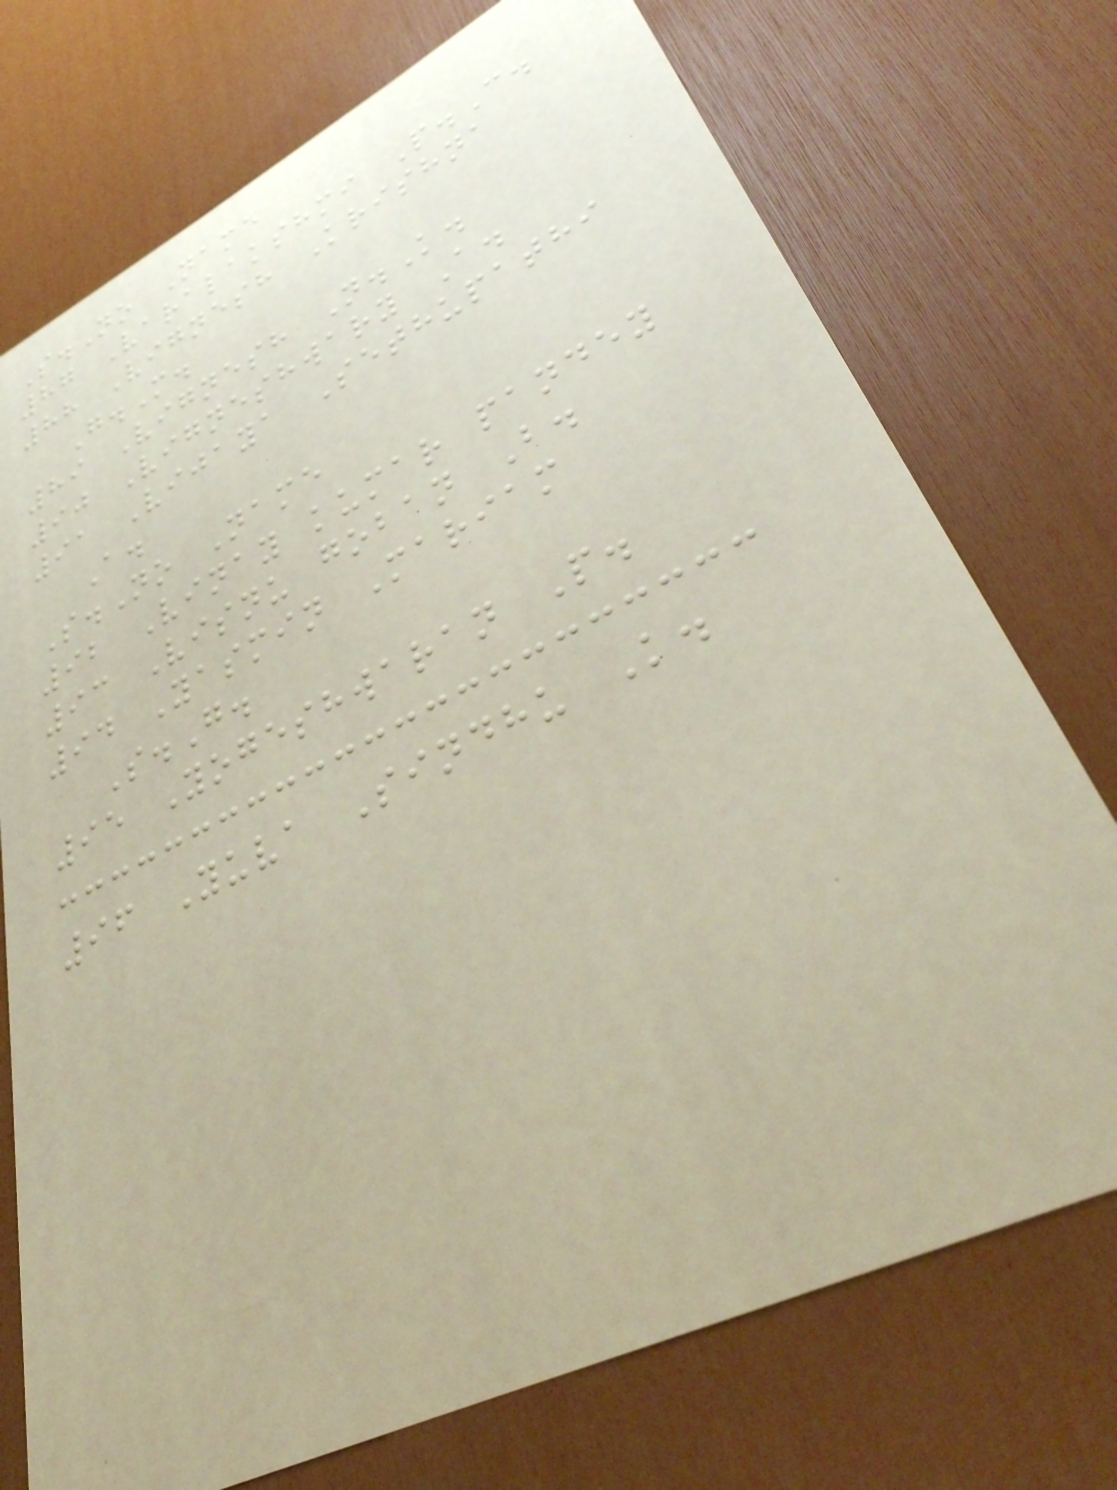S.No Name
87 Varalakshmi P.C.
88 Vignesh Krishna
G.M.
89 Vignesh N.K.
90 Vigneshwary A.
91 Vijaya Sethupathi
A.
S.No Name
92 Vinay kumar pandey
93 Visnu goban B.
94 Yasmin Mariam
S.G.
95 Yogeshwaran P.
96 Yuva Sindhu K.
